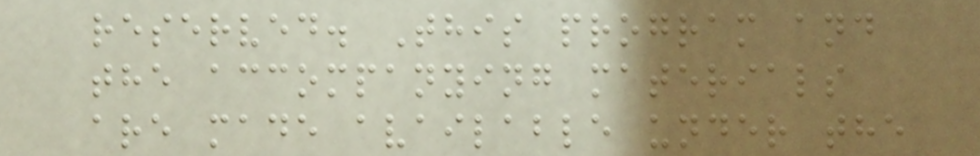reserved. This program and
the accompanying materials
are made available under the
